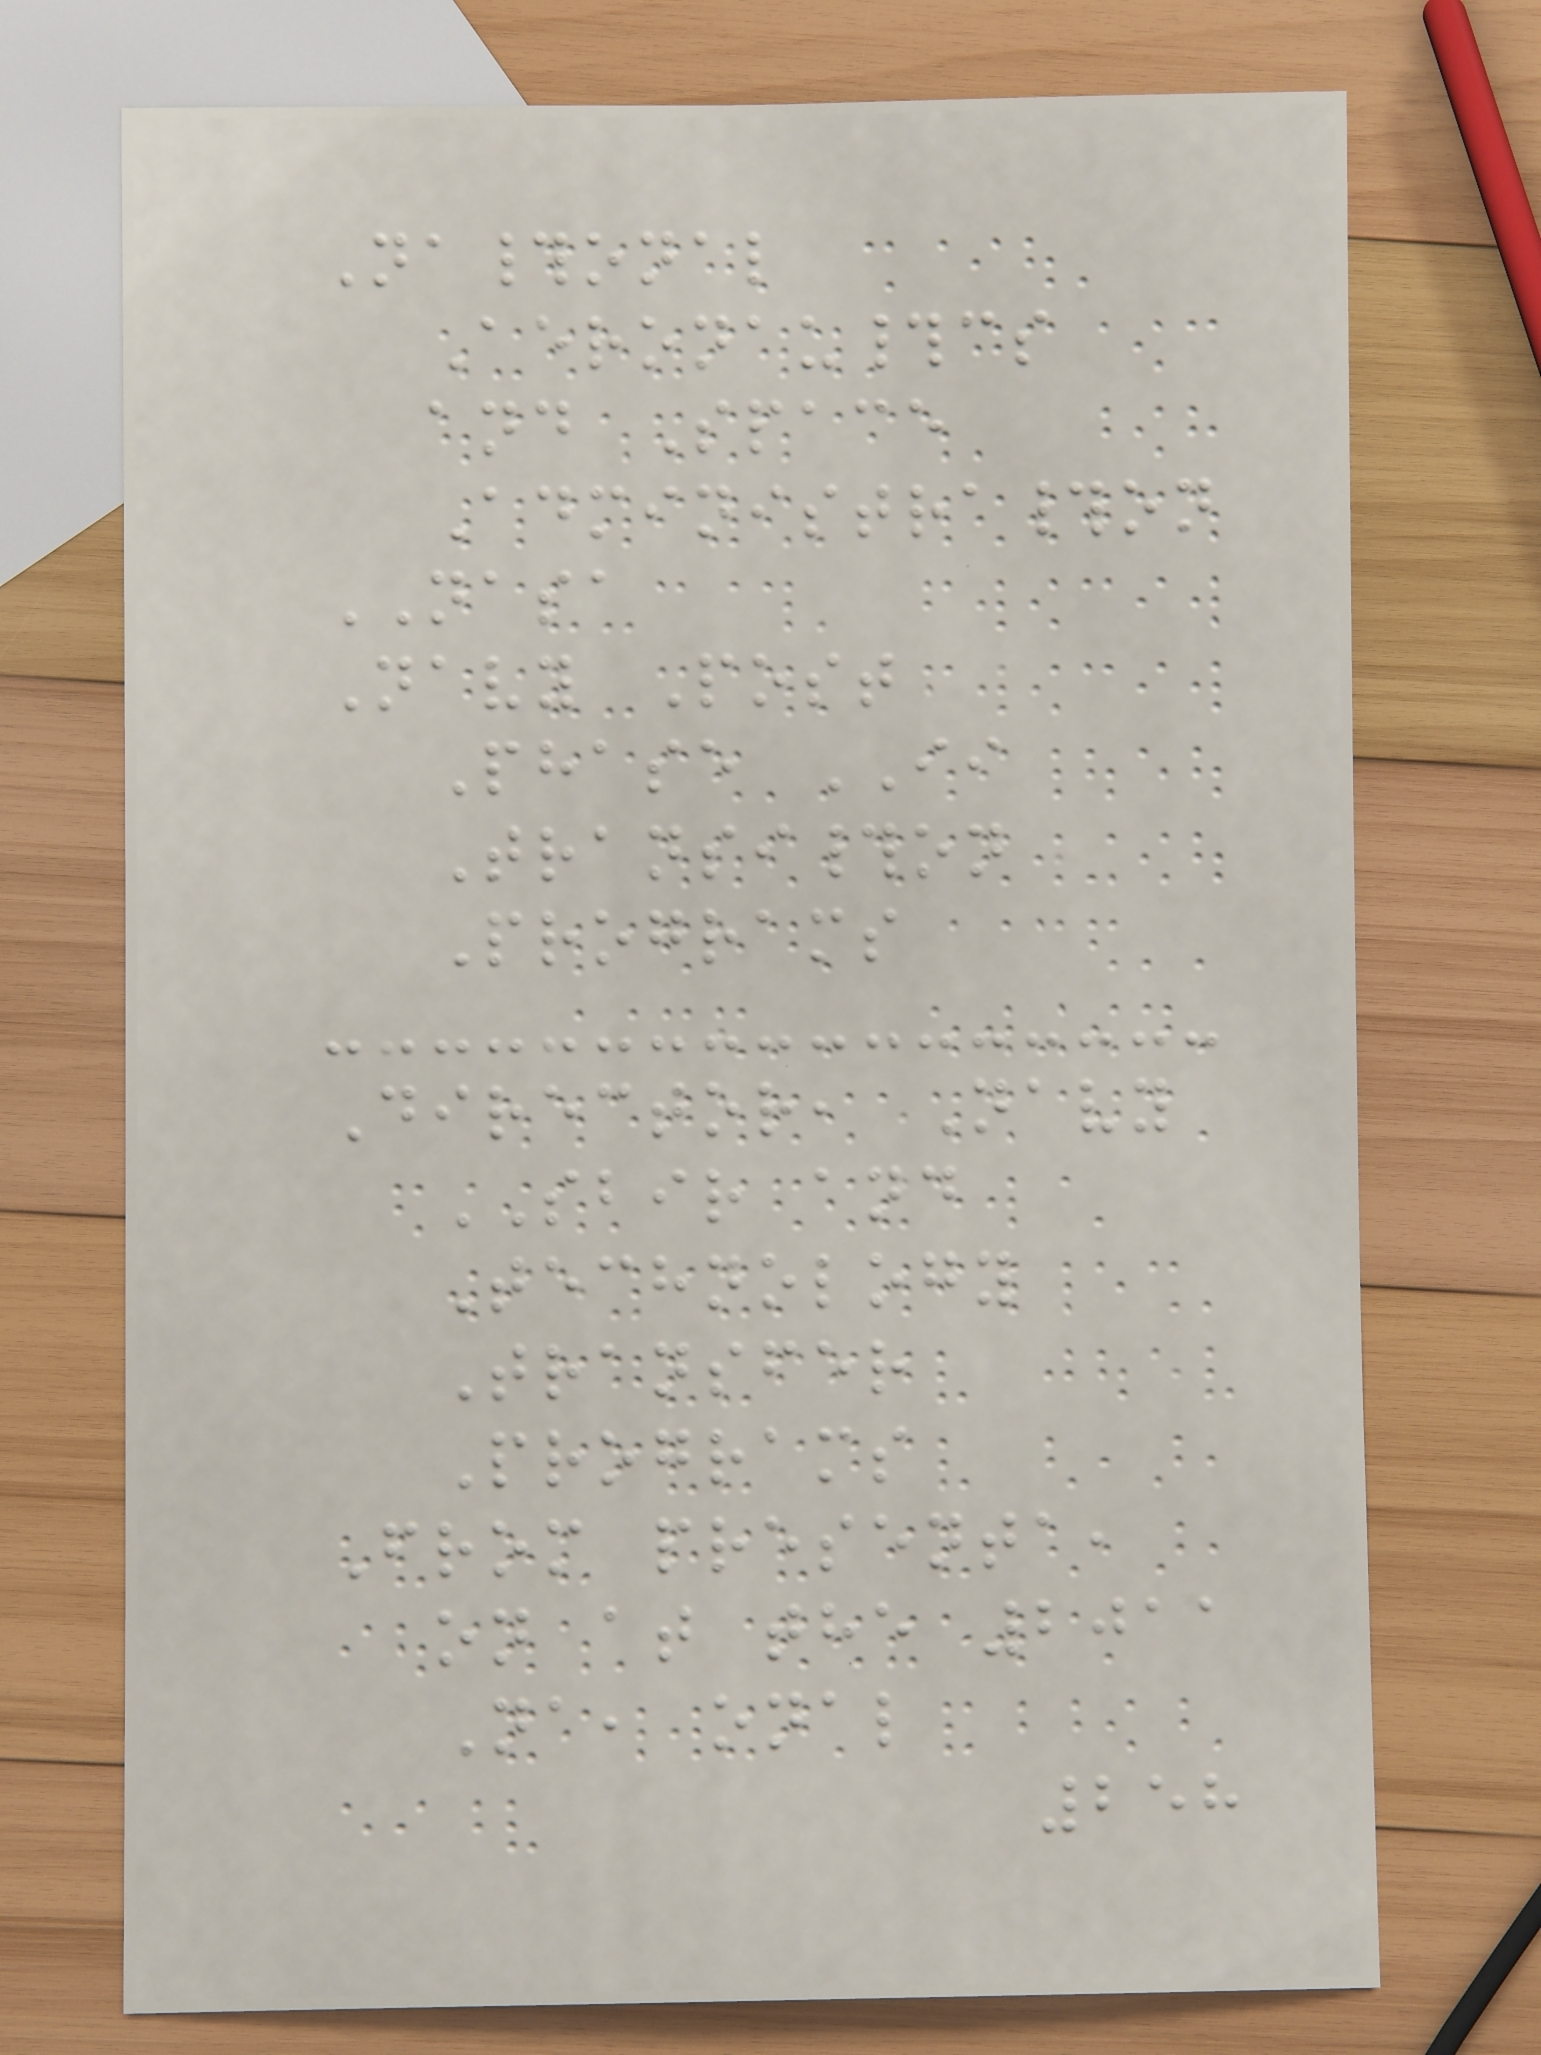Na#onal
Aeronau#cs
and Space
Administra#on
NASA
Navy Post
Phase II
Transi#on
Programs
Director, Navy
SBIR and
Technology
Transfer
Programs
From presenta,
on at the 2011
Na, onal
258
